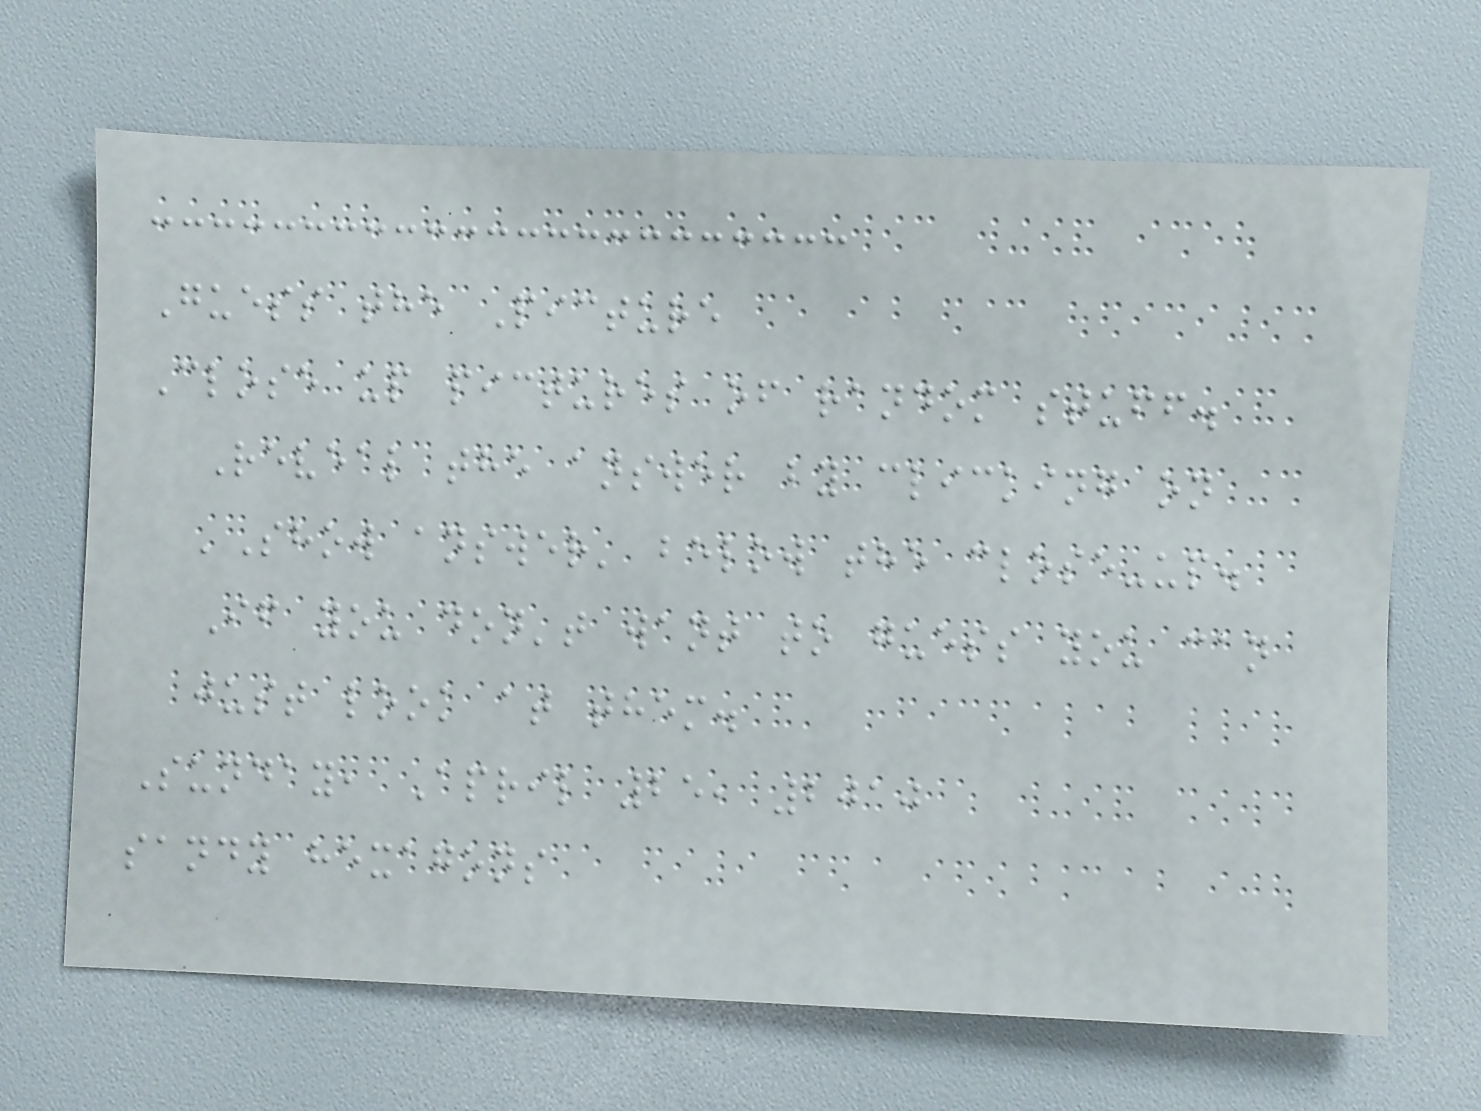Guess the Picture
Close up pictures of random stuff.
Reveal the answer by clicking on
'Show answer' below the close-up.
If you don't want to guess you can
just look at them.
Sunday, April 25, 2010
sandy hexagons
